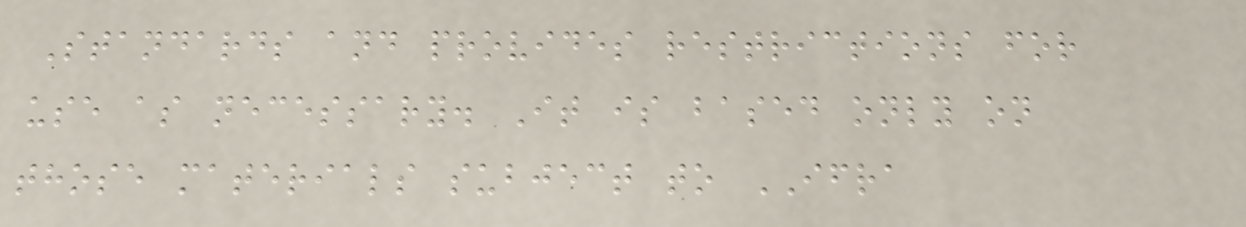Standards and provides restrictions for
use as necessary. It is based only on
those materials subject to IFRA
